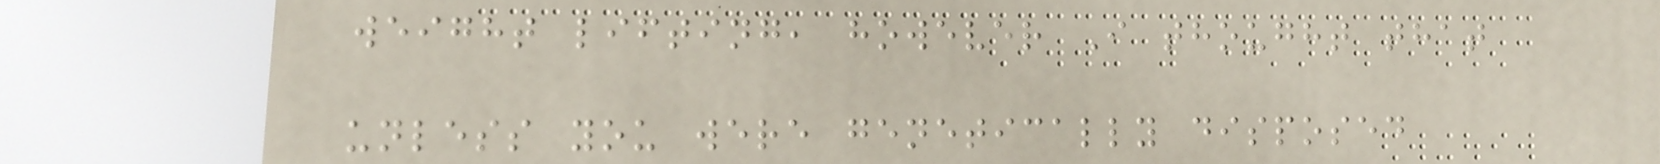weight lifting, however I thought that
unless you were genetically disposed
